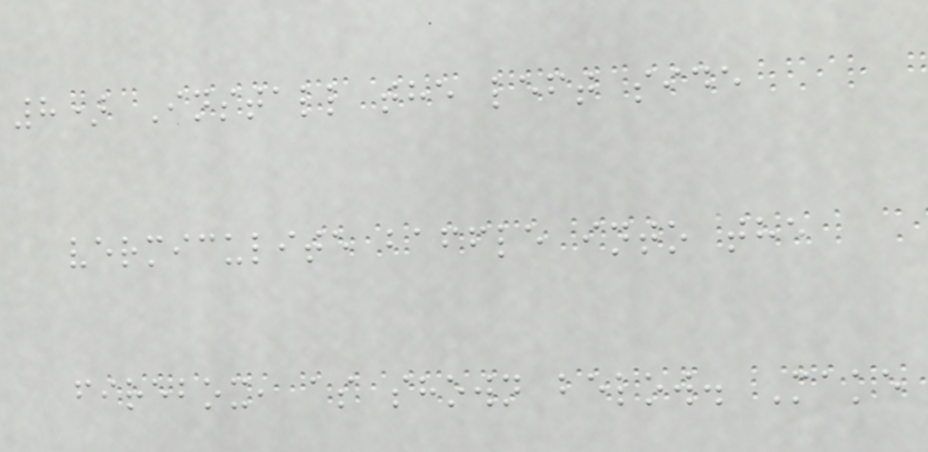8) Install the left side
vermiculite baffle into the
firebox, as shown below. Make
